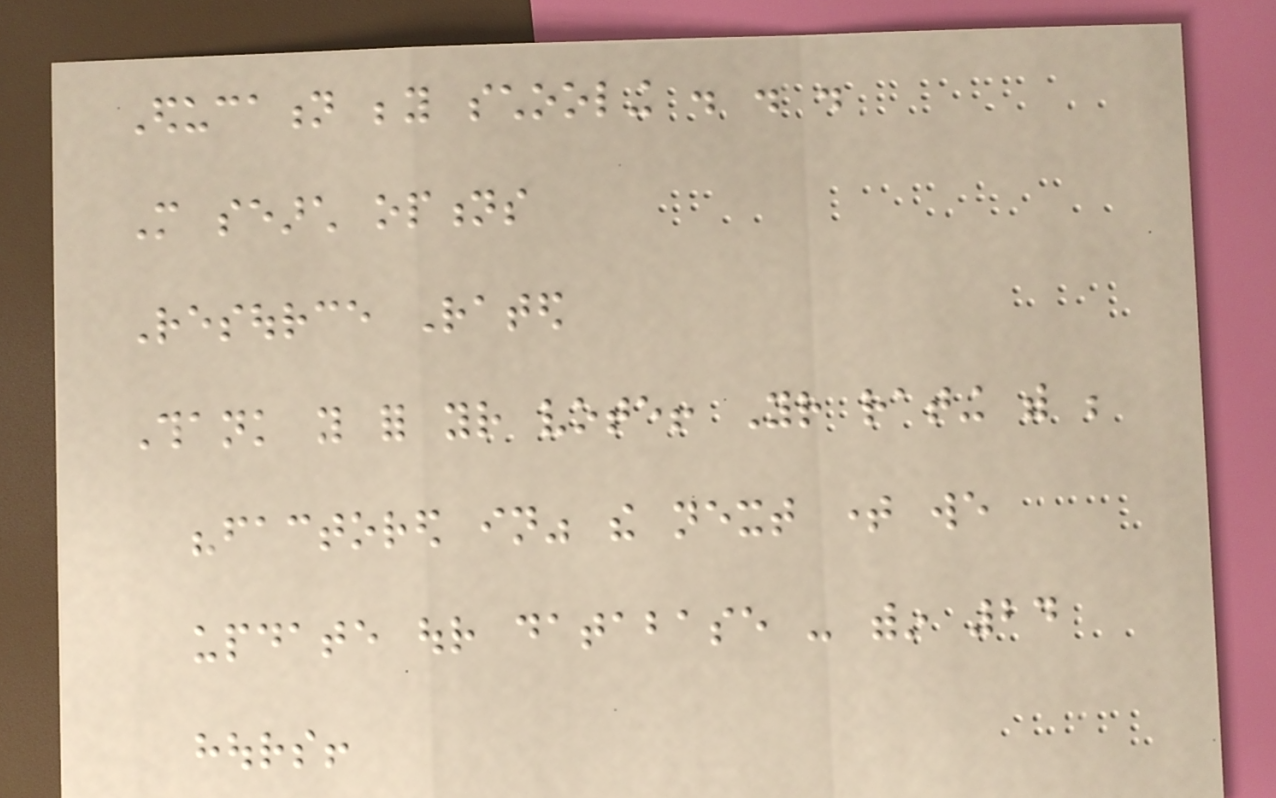Education beyond schooling . . .
More search options
Resource Rated
Thank you for your vote! Your rating with be
"factored in" the next time we
update our database - within 24
hours!
